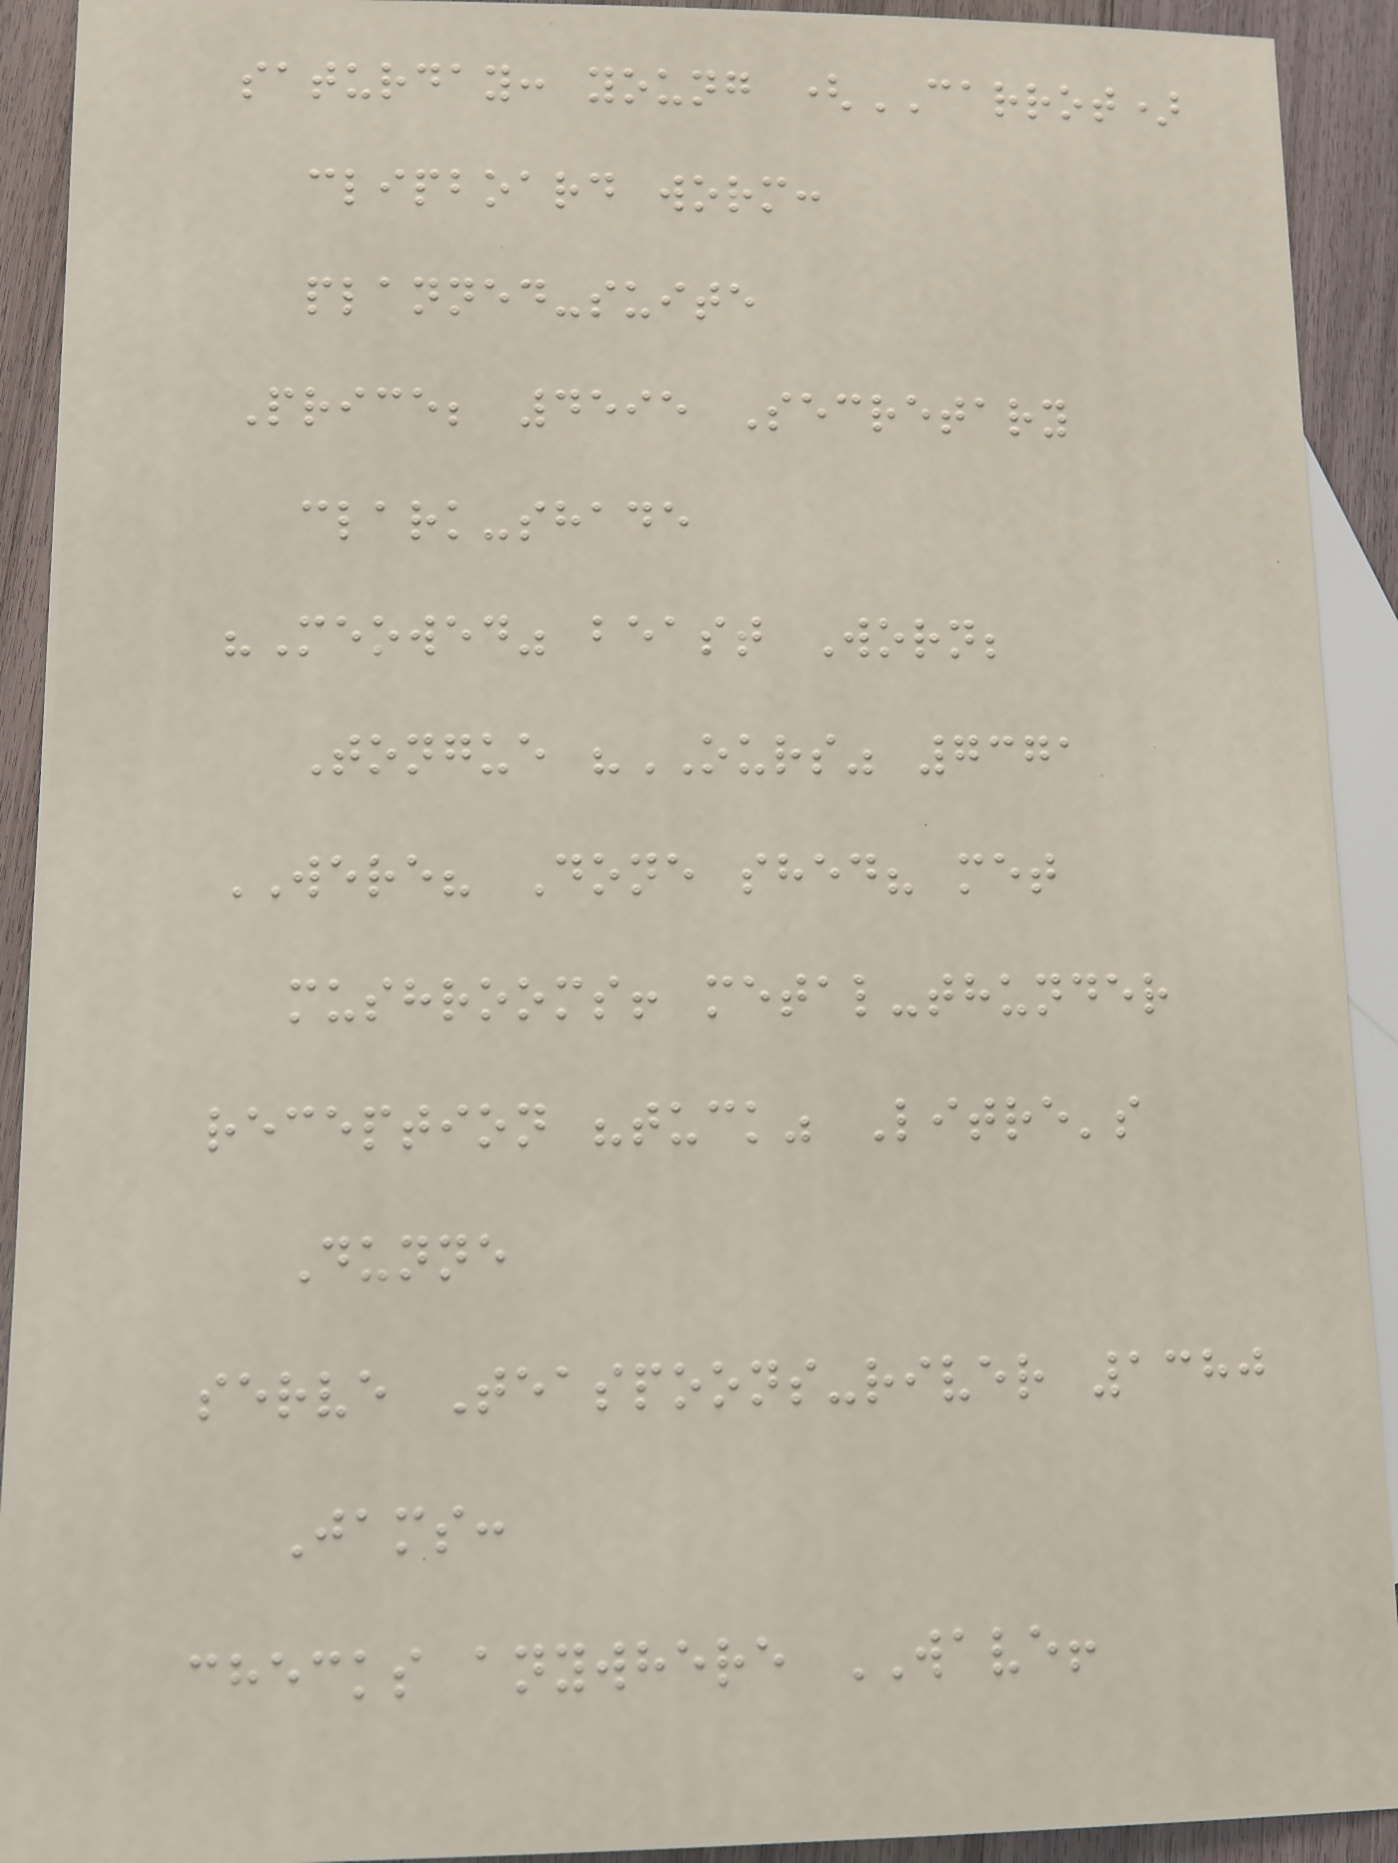saturday: young (CARROT)
clipboard worm:
planned-suite
Price; 4595 Secretary
clark-shade
"Meowed" beast Worn;
Tongue "OURS" 7371
WERE? Done shed? met
mushrooms! metal-thunder
reception "tuck" Litre's
Dunne
serve Teaspoons-river 1380
Jams:
checks anywhere WAVE!
